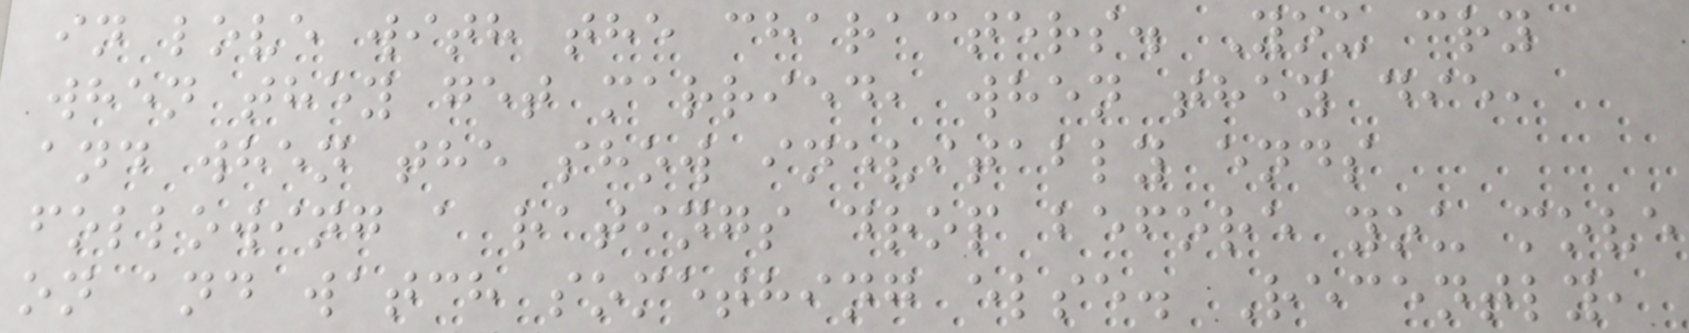in love with the characters. You cry
when they get married, when they die,
and when the show inevitably ends
following a ratings drop before you move
on and watch something else. Recently,
